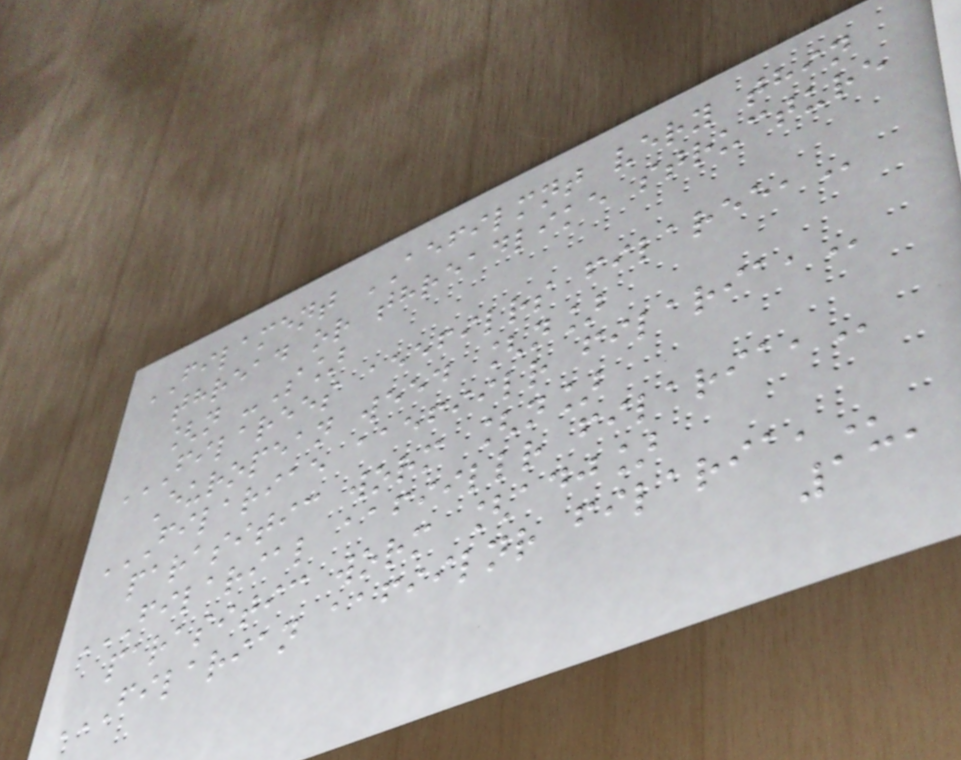FILAMENT AEFILMNT very thin
thread or threadlike structure
[n -S]
FILAREES AEEFILRS FILAREE,
European weed [n]
FILARIAE AAEFIILR FILARIA,
parasitic worm [n]
FILARIAL AAFIILLR FILARIA,
parasitic worm [adj]
FILARIAN AAFIILNR FILARIA,
131
